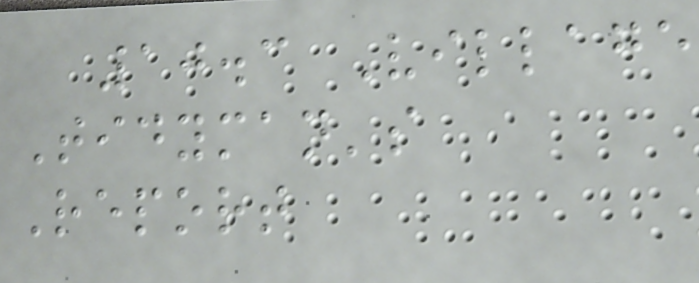10.3 Village
Tidyman's
Report
